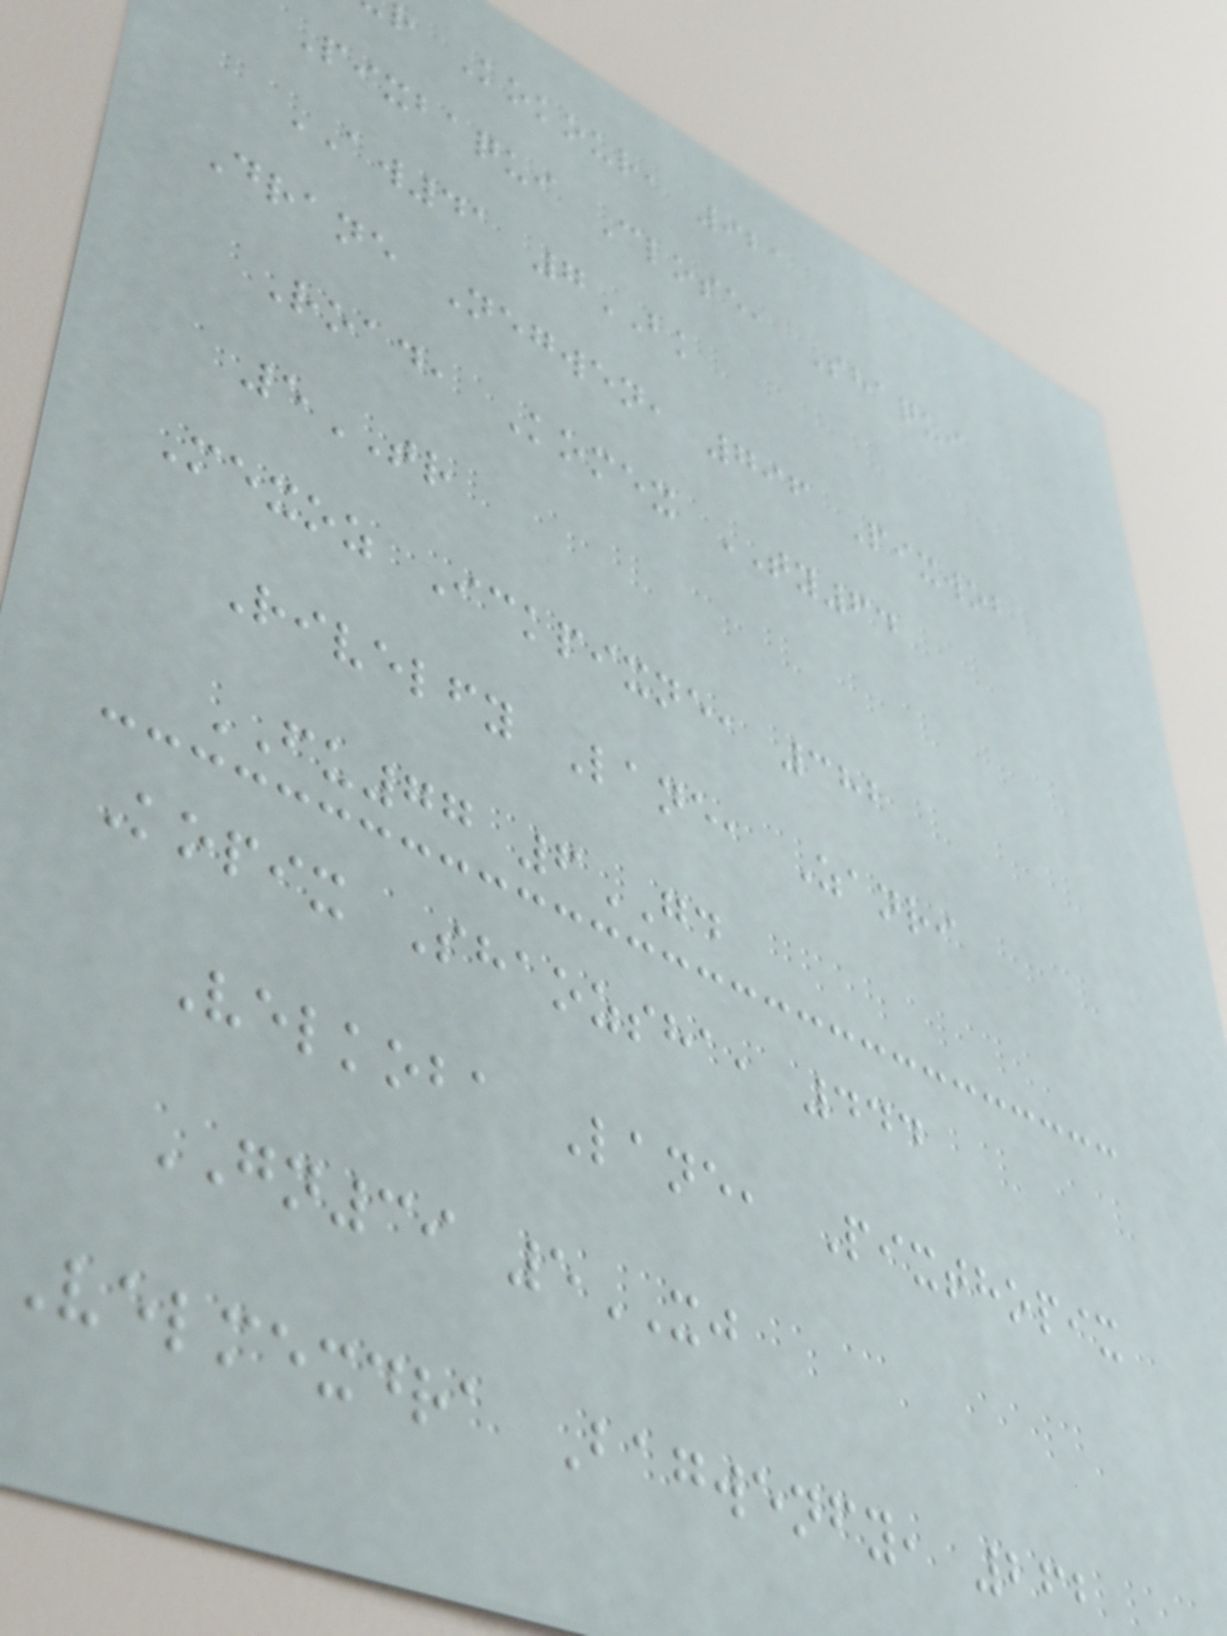r Kokour, 921
Pixbaqui Close, Shaqui
AW41 7BK
Drane Negwen, 796 Pixwob
Road, Komex TY64
5TR
Mexoz Ickpixne, 382
Rivelfy Lane, Zanri
FU77 6GD
Kopix Shaozsha, 444
Velkoba Lane, Pixthopix
GN39 5XJ
Velmexdra Bagwenfy, 262
